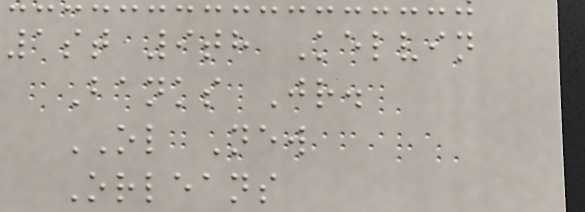1st 9th Kelvin
Banks Jr.
OL New
Orleans
